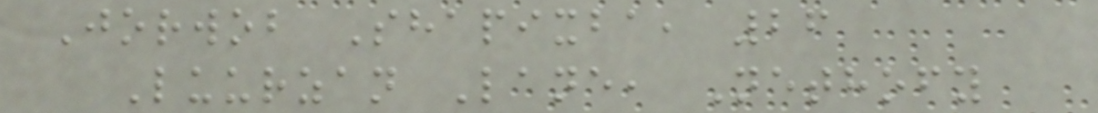Jorwob Shapixba, 26
Luurzan Lane, Nethofy
